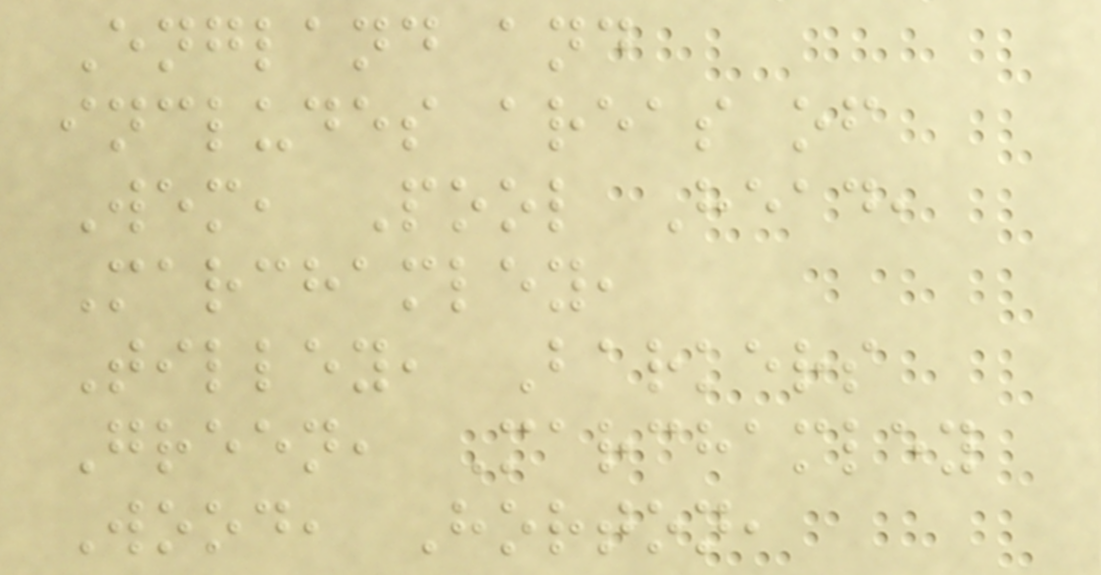England and
includes areas of
Wem, Pool Head,
Marchamley,
Tilley, Barkers
Green, Marchamley
Wood, Horton,
